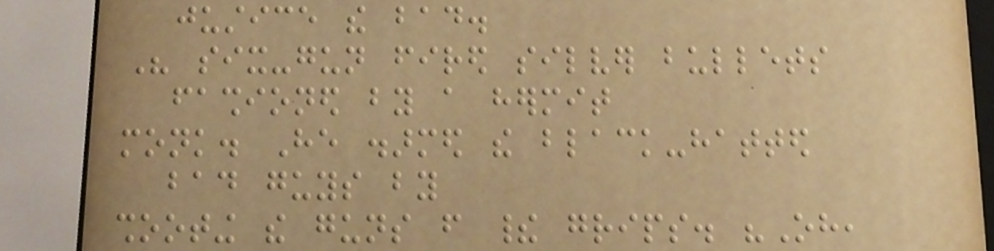justice the bad.
His six-gun fired silver bullets
fashioned by a hermit
monk. He disarmed the black-hatted
bad guys by
shooting the guns from their grips. "Oh,
